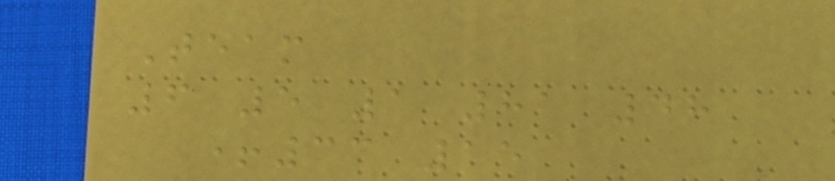Team
6 5 1 81 48
+33 15
